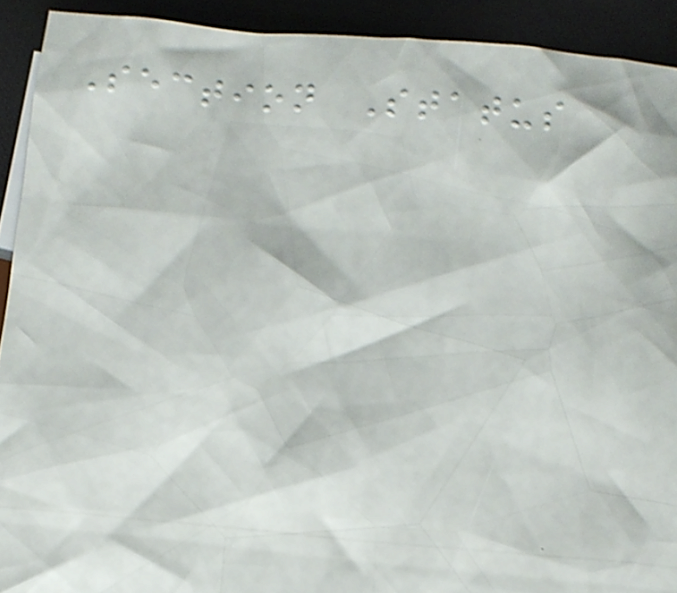Section Status
